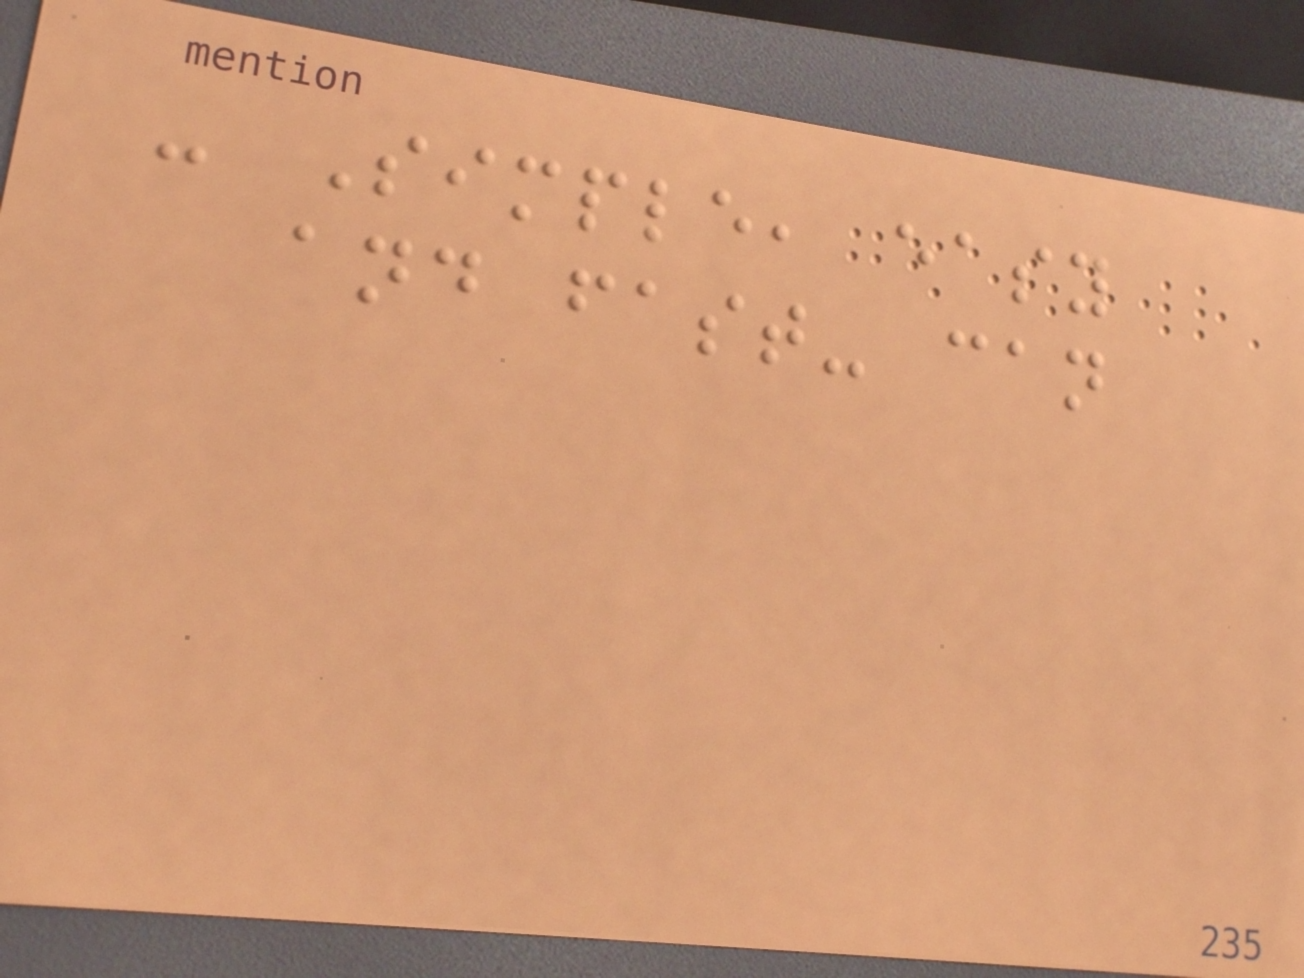- Simple, easy
and fast- can
